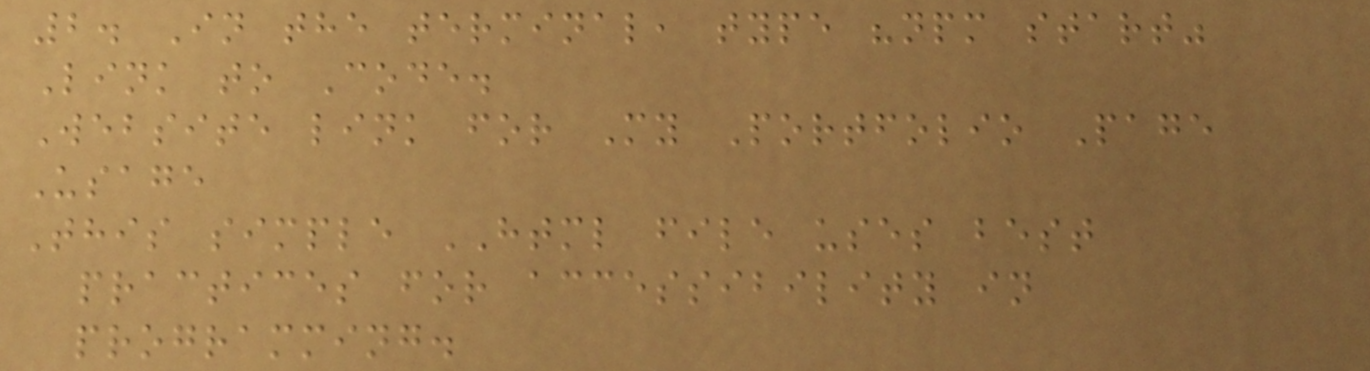2. In the terminal, type "npm start"
Link to Code.
Website link for My Portfolio Page
Usage
This simple HTML file uses best
practices for accessibility in
programming.
